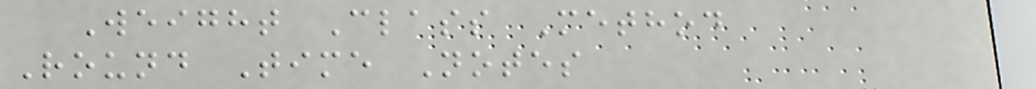Weight Class Method
Round Time Notes
